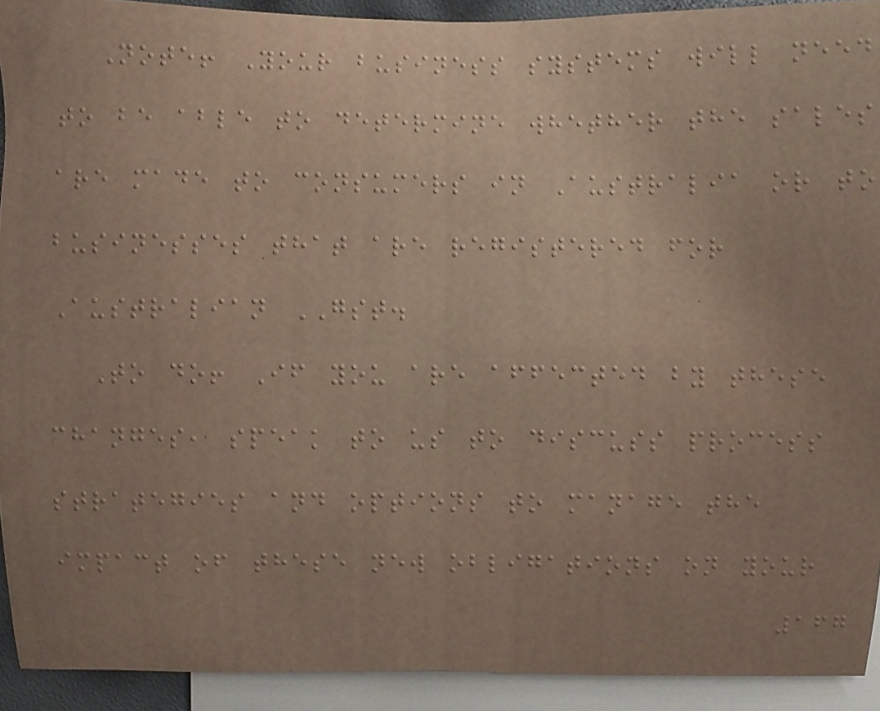Note! Your business systems will need
to be able to determine whether the sales
are made to consumers in Australia or to
businesses that are registered for
Australian GST.
To do! If you are affected by these
changes, speak to us to discuss process
strategies and options to manage the
impact of these new obligations on your
167
